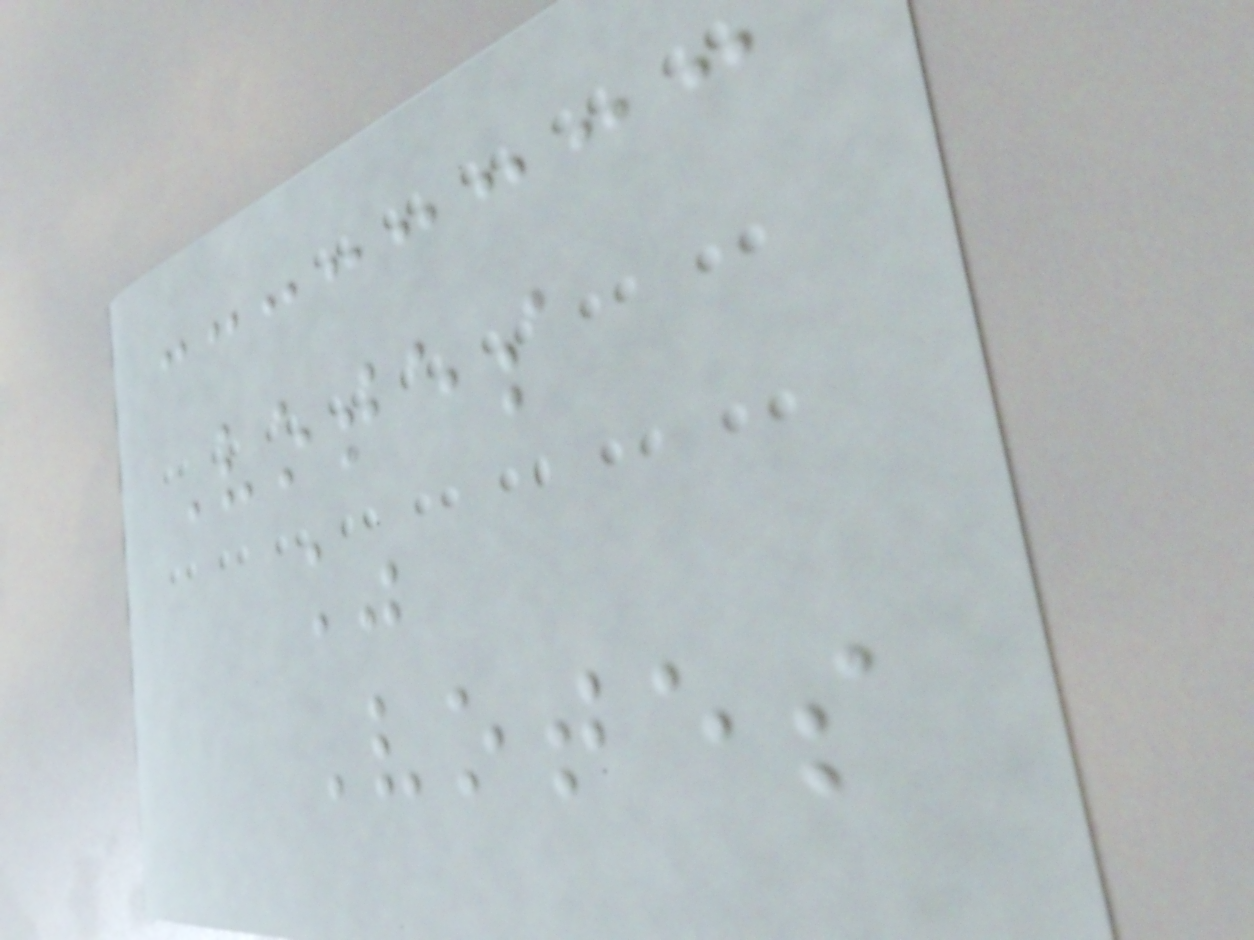Votes
%
Votes
